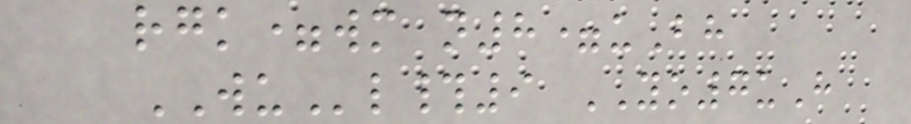rgk=wm n8=uBh
WUl#9 YO7uH
